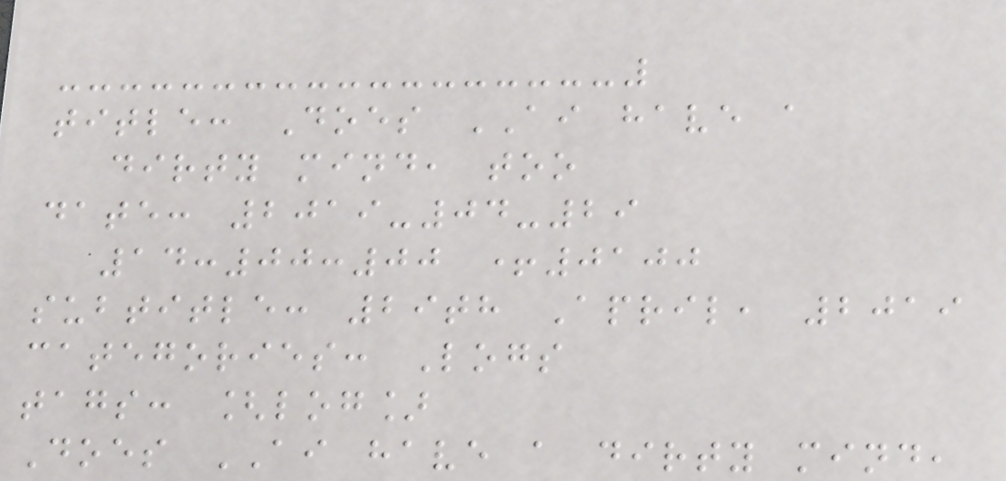title: Does AI have a
dirty mind, too
date: 2019-04-29
14:00:00 +0100
subtitle: 29th April, 2019
categories: Logs
tags: [log]
Does AI have a dirty mind,
